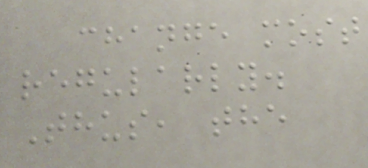change most
regularly.
Thus, the
